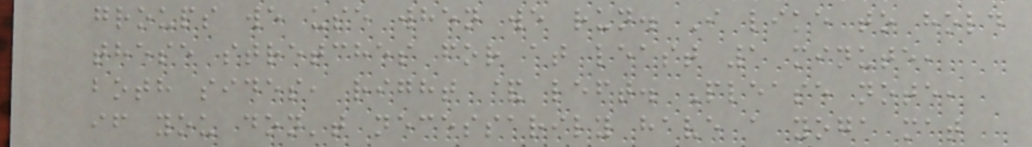groups we use when we run. I like to hold
these stretches for at least 1 minute,
both sides, right & left. Please note,
if you don't necessarily have a yoga mat
